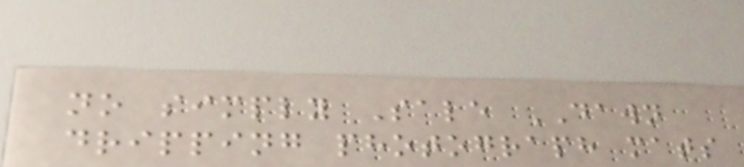no simply Sale DAWN
dripping photograph mats
